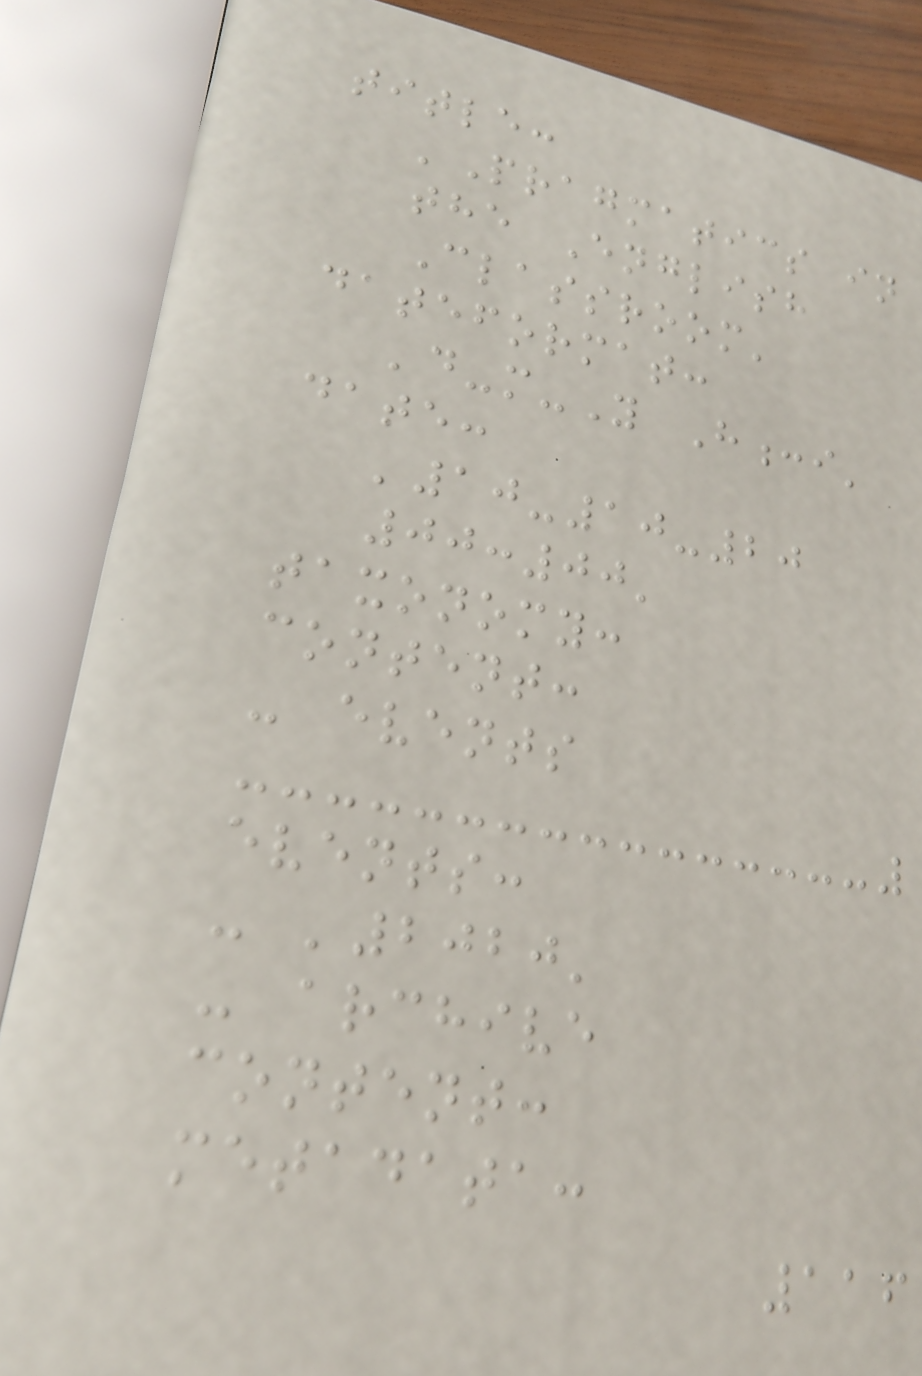title:
'Pragmatics in
the English
Classroom'
dateformat:
'd-m-Y H:i'
date:
'10-10-20
00:00'
taxonomy:
content:
- events
events:
- '2020'
- archive
content:
metadata:
116
